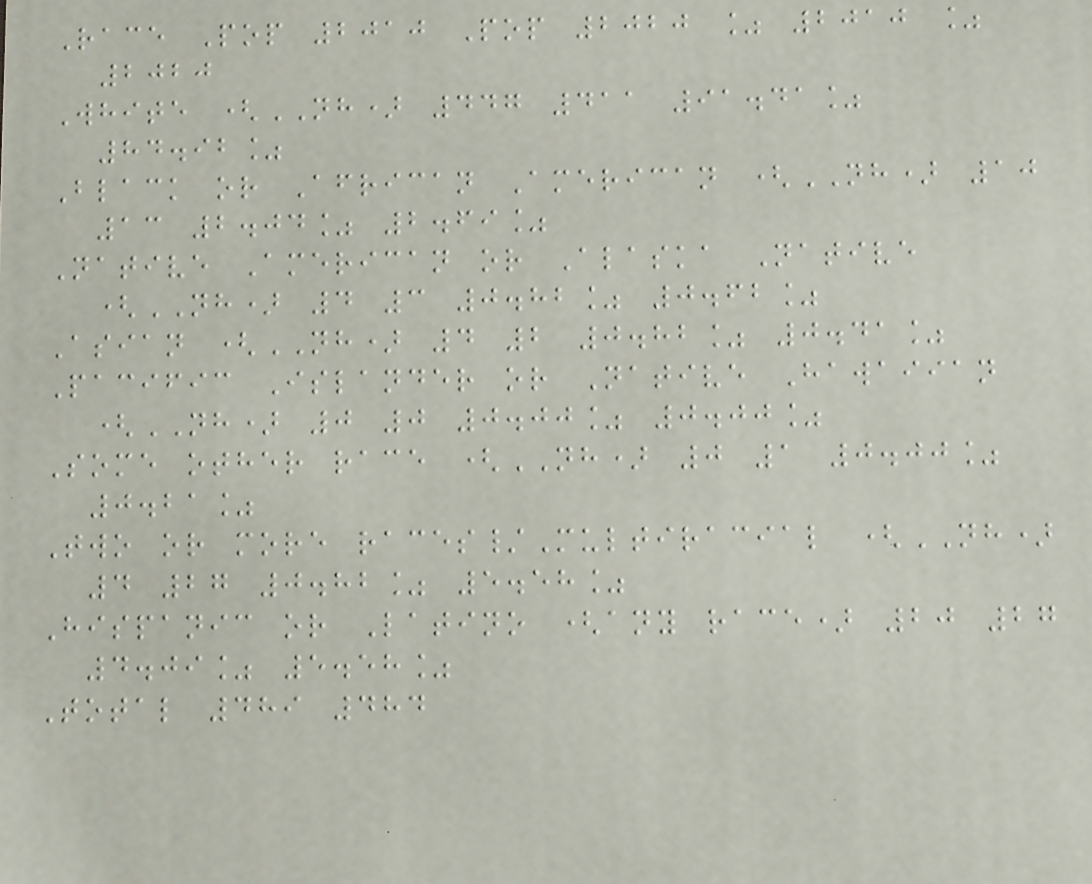Race Pop 2010 Pop 2020 % 2010 %
2020
White (NH) 447 411 91.41%
84.92%
Black or African American (NH) 10
13 2.04% 2.69%
Native American or Alaska Native
(NH) 4 3 0.82% 0.62%
Asian (NH) 4 2 0.82% 0.41%
Pacific Islander or Native Hawaiian
(NH) 0 0 0.00% 0.00%
Some other race (NH) 0 1 0.00%
0.21%
Two or more races/Multiracial (NH)
4 27 0.82% 5.58%
Hispanic or Latino (any race) 20 27
4.09% 5.58%
Total 489 484
